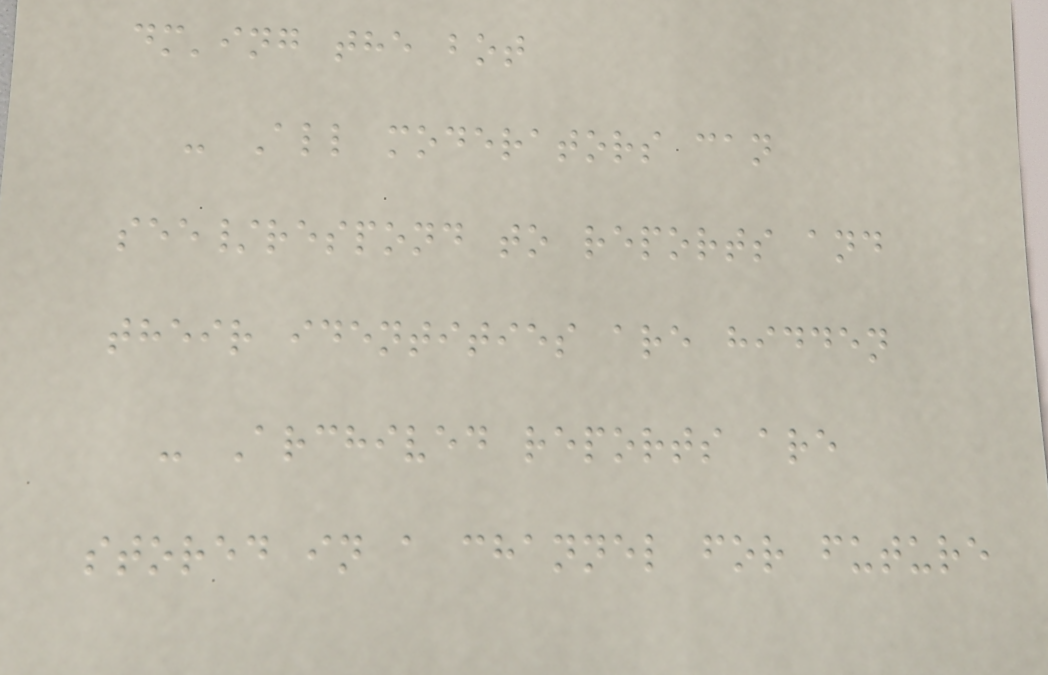dm'ing the bot
- All moderators can
see/respond to reports and
their identities are hidden
- Archived reports are
stored in a channel for future
